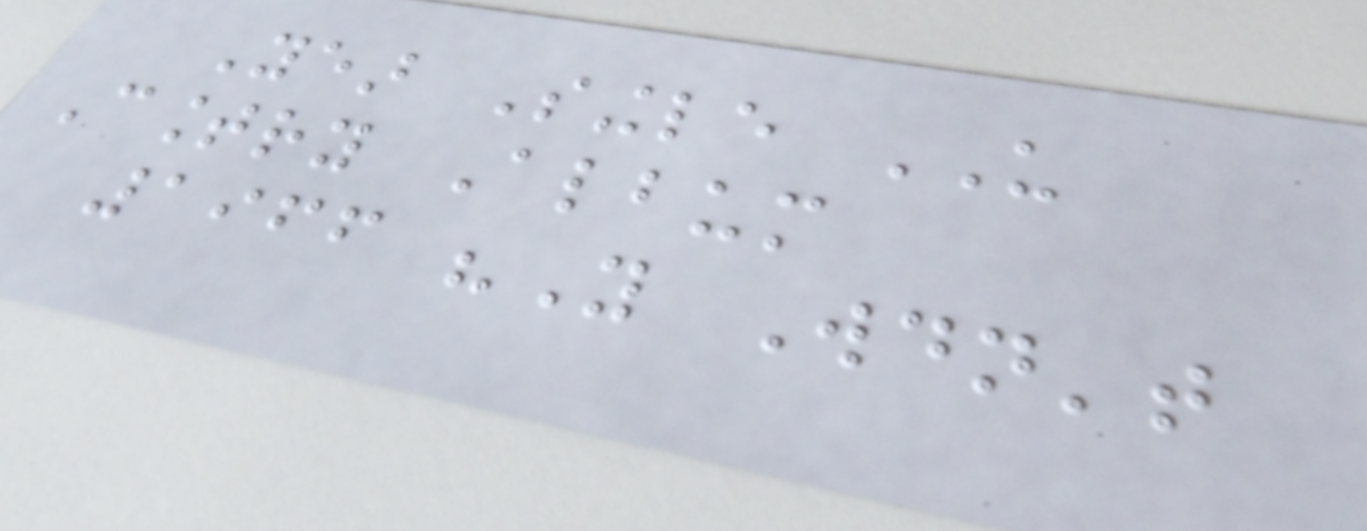Year Single US
Country Album
1966 "You Wouldn't
